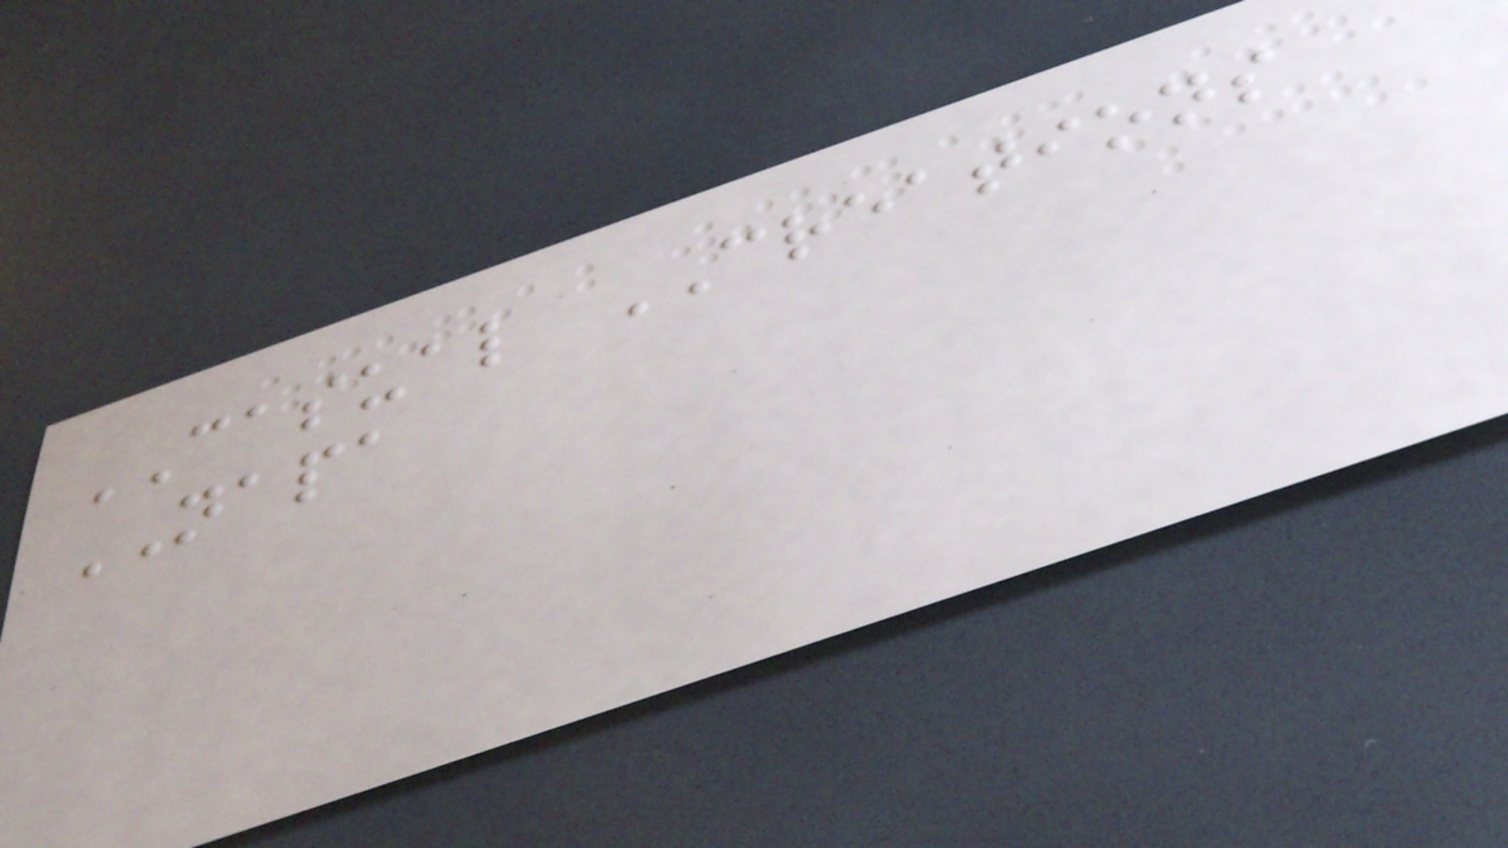CASUAL CREATIONS
NAPA
